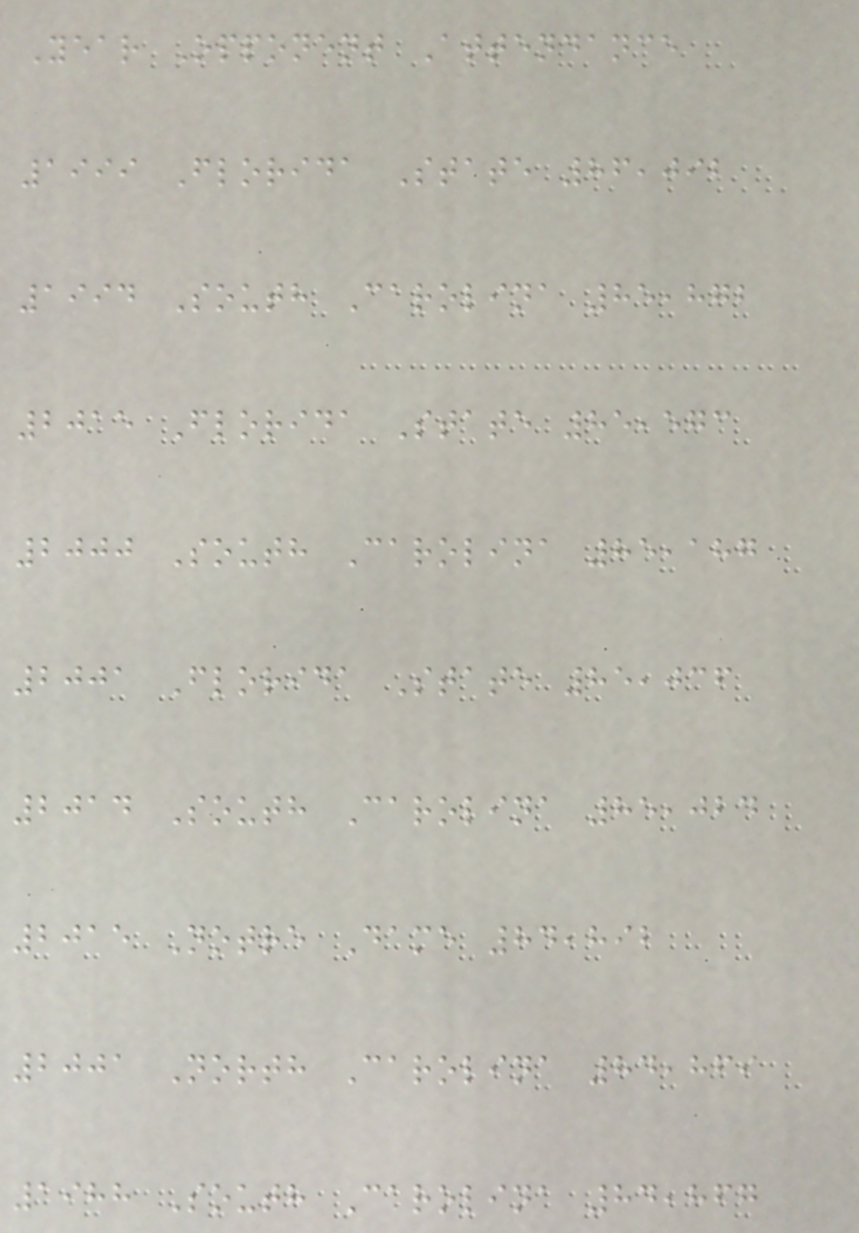Year Opponent Attendance
1999 Florida State 86,092
1994 South Carolina 85,872
2015 Florida State 85,573
2000 South Carolina 85,187
2001 Florida State 85,036
2014 South Carolina 85,024
2015 Notre Dame 84,892
2001 North Carolina 84,869
1988 South Carolina 84,867
